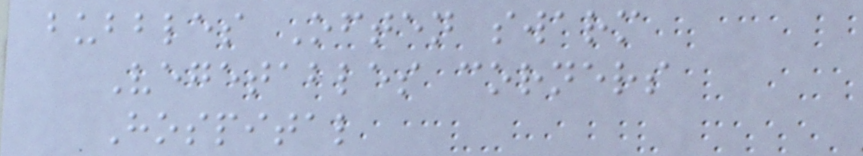bubbles Often swarm
Vegetables corners
Hospital
